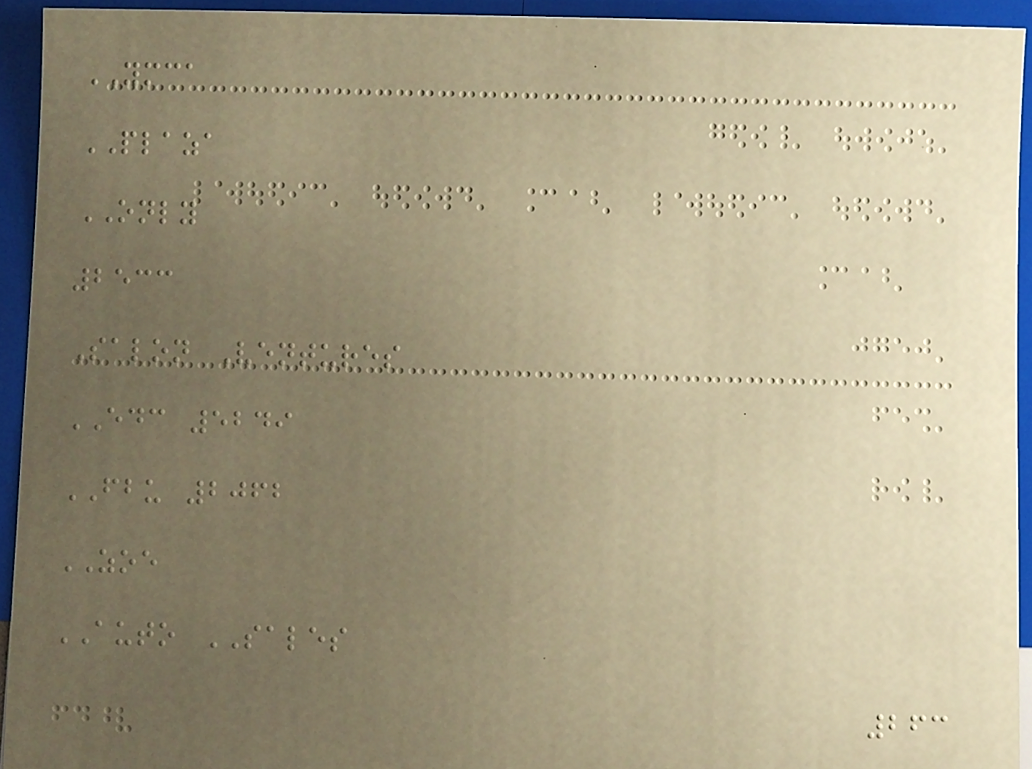YMCA
PLAZA
ONLY
2533
Salon Ventures
EDC 5249
FBU 2062
ZOE
AUTO SALES
263
